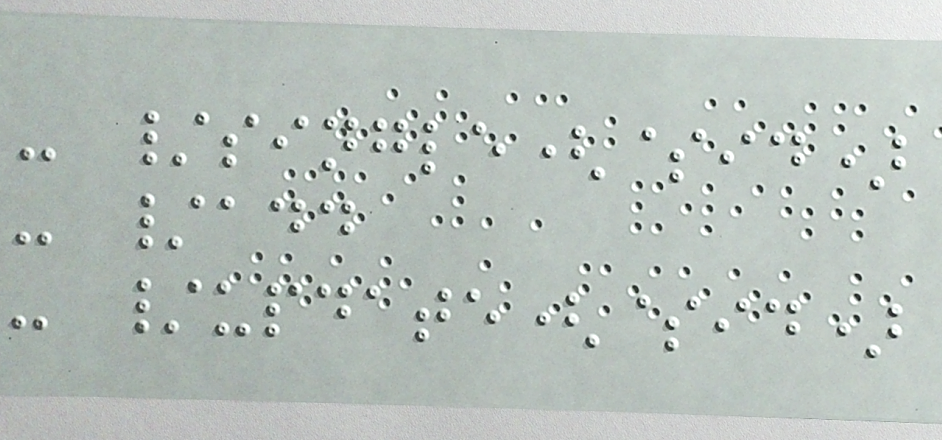- /single($id)
- /add
- /update($id)
